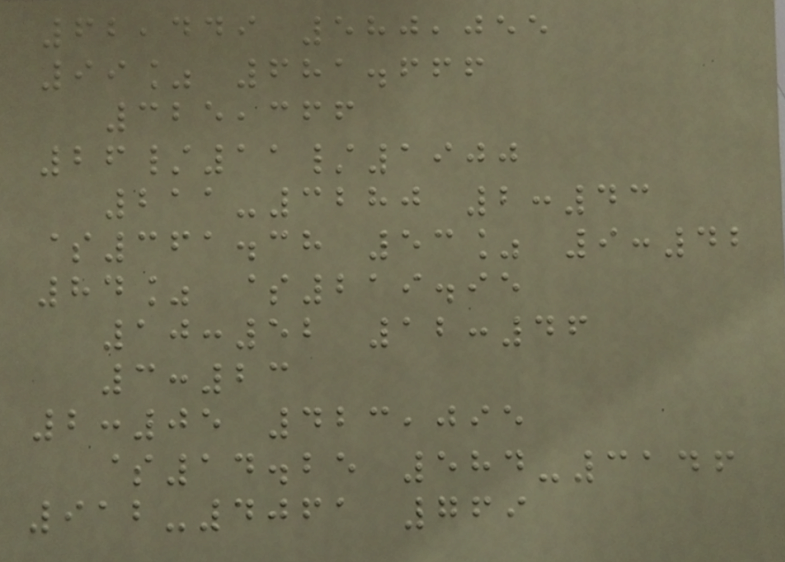62,449 580,055
99% 681.666
325,366
26/11/1900
211-3280 2:43
$361.38 53% 9:42
84% $219.95
10:52 12:46
3:23
2:05 423,095
$14.25 584-3146
912-4061 769
